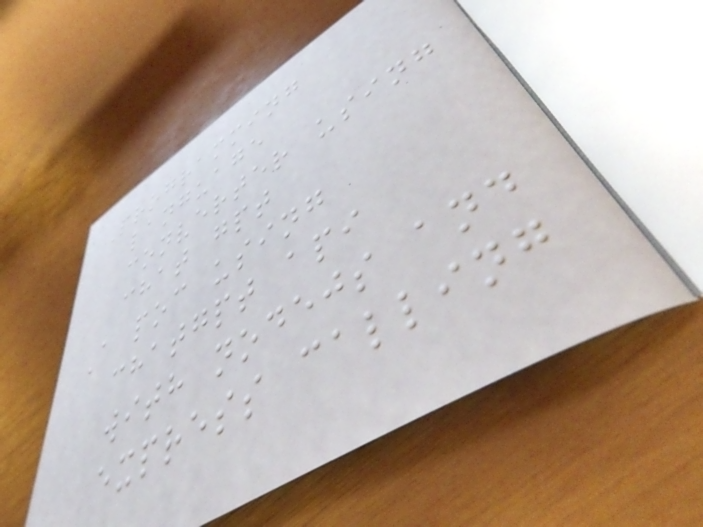Programming
language
converter using
chat gpt
A poc using
chatgpt api
with nodejs and
express calling
